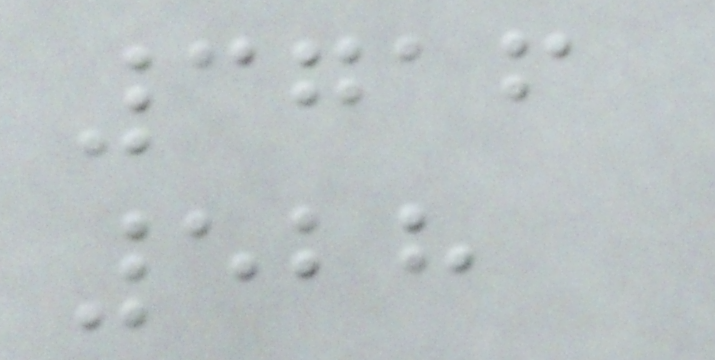3716
528
